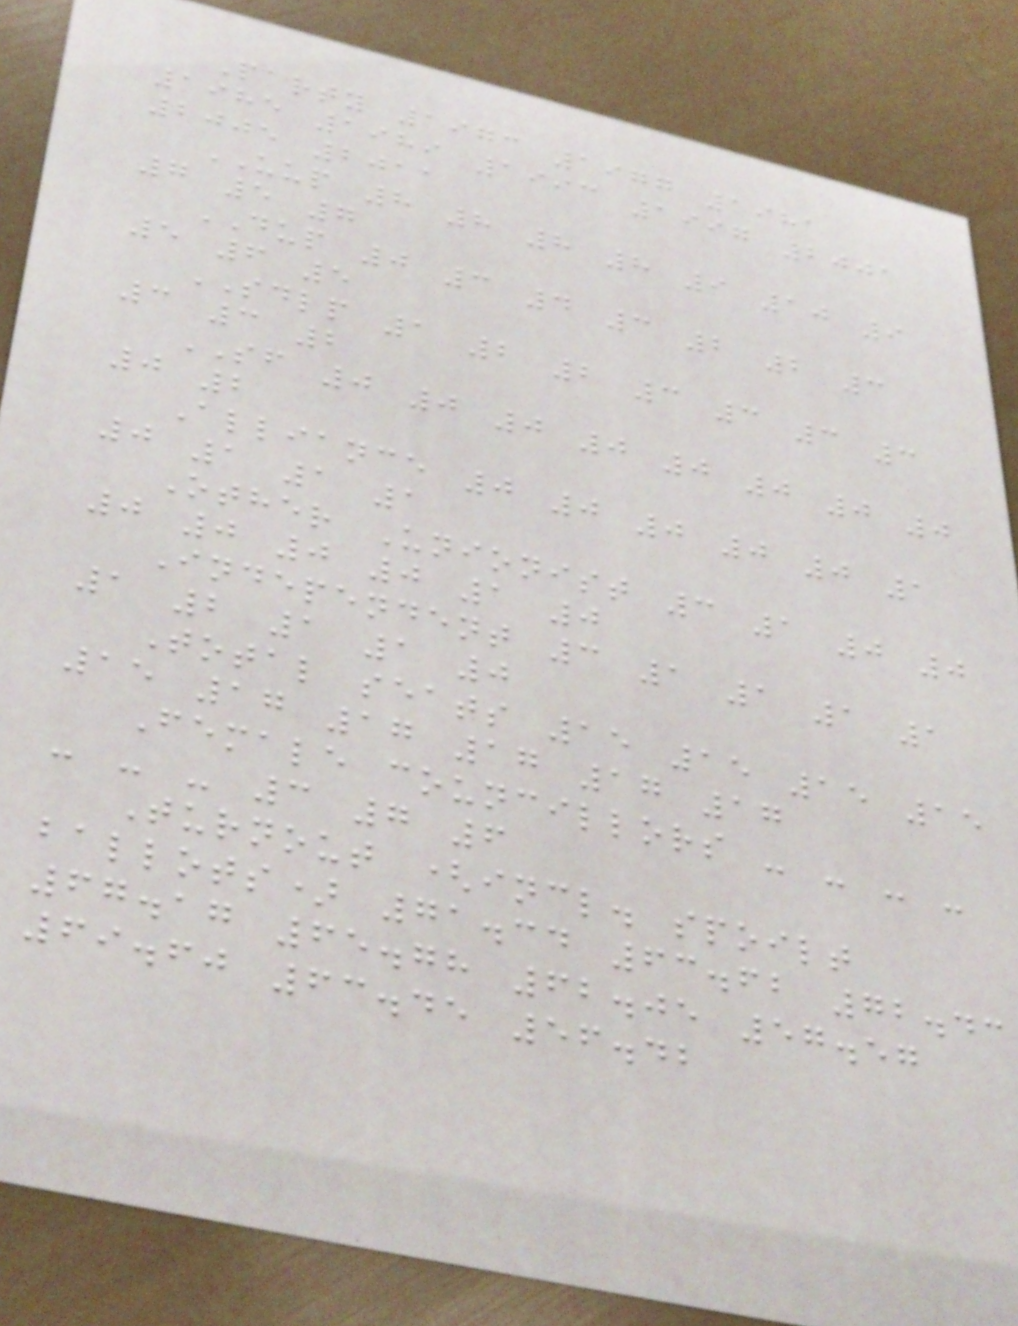Party 1973 1977 1981
1985 1989 1993 1997 2001
2005 2011
UUP 8 8 8 8 9 10 9
7 5 7
DUP 0 3 4 3 2 2 3
5 6 5
SDLP 1 2 2 3 3 3 3
3 3 2
SF 0 0 0 0 0 0 0 0
0 2
Alliance 0 0 0 0 0 1
0 1 1 1
Other Unionist 3 1 0 0
0 0 0 0 1 0
Independent 3 1 1 1 1
1 2 1 1 0
Total seats 15 15 15 15
15 17 17 17 17 17
Female councillors - - - -
- - - 3 7 6
Turnout (incl. spoilt
ballots) 71.34 63.62 72.43
67.17 65.78 62.05 57.57
69.60 63.45 56.42
